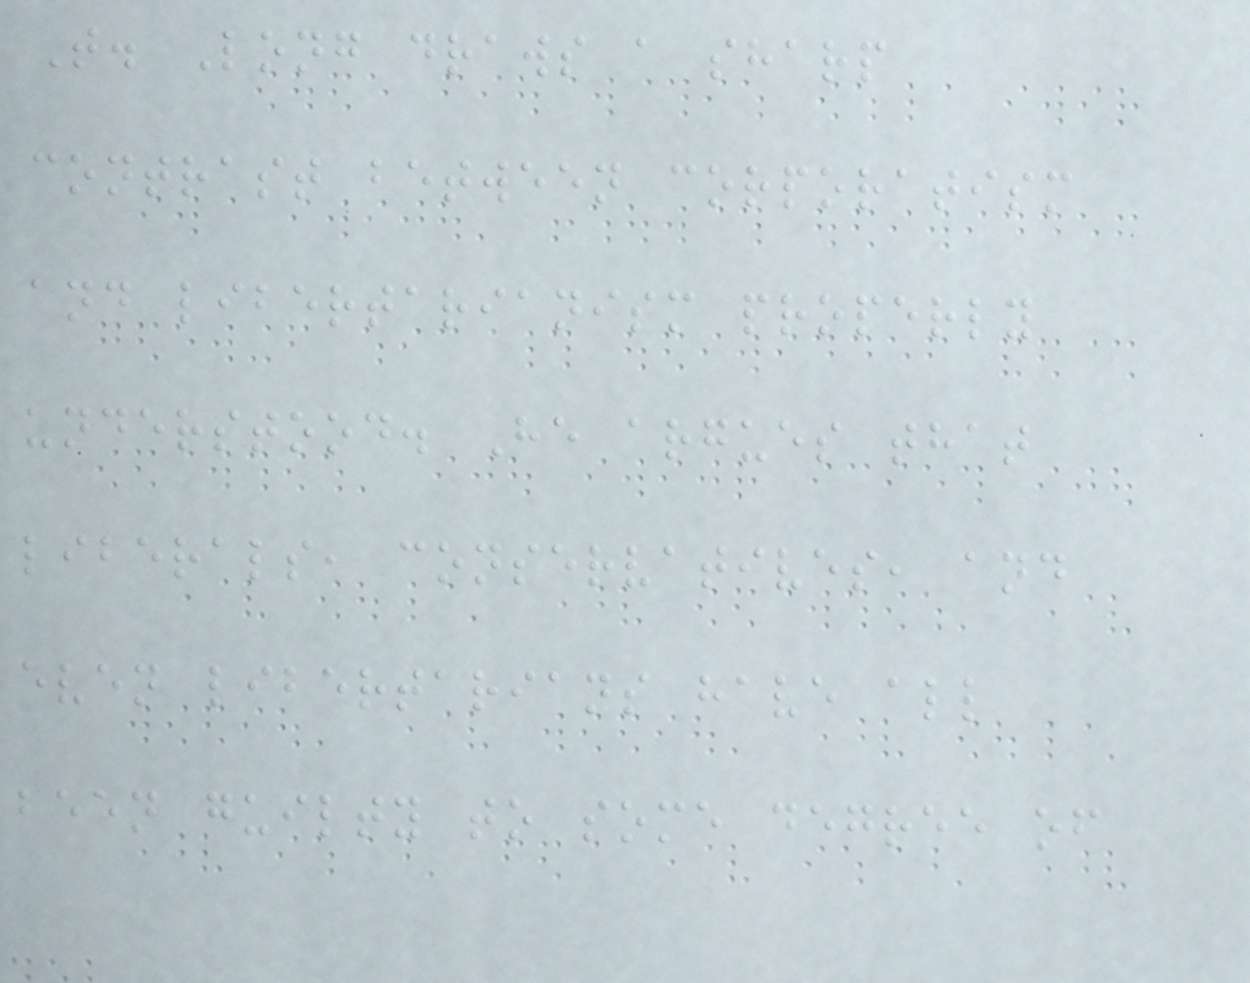T. Long draws a sharp
contrast between corporatism
and libertarianism properly
understood. He argues that
liberals, conservatives, and
even libertarians have all
been guilty to some degree of
